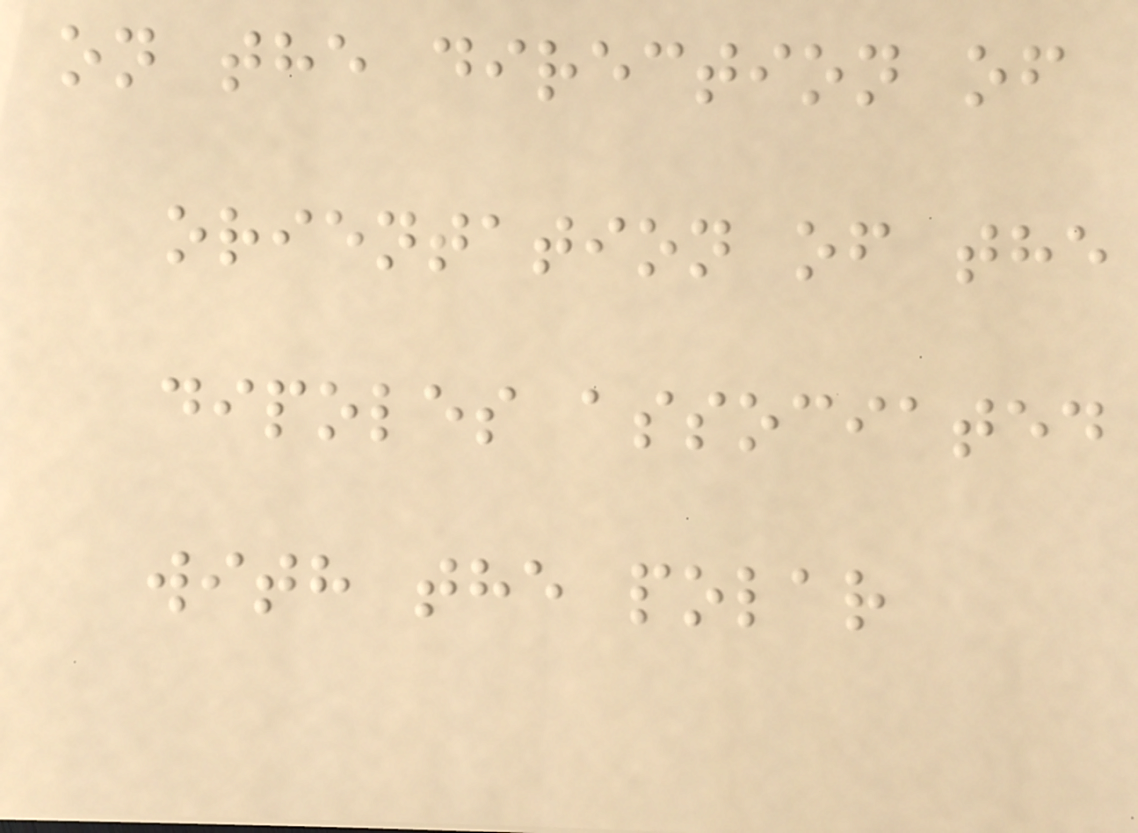on the direction of
orientation of the
dipoles associated
with the polar
